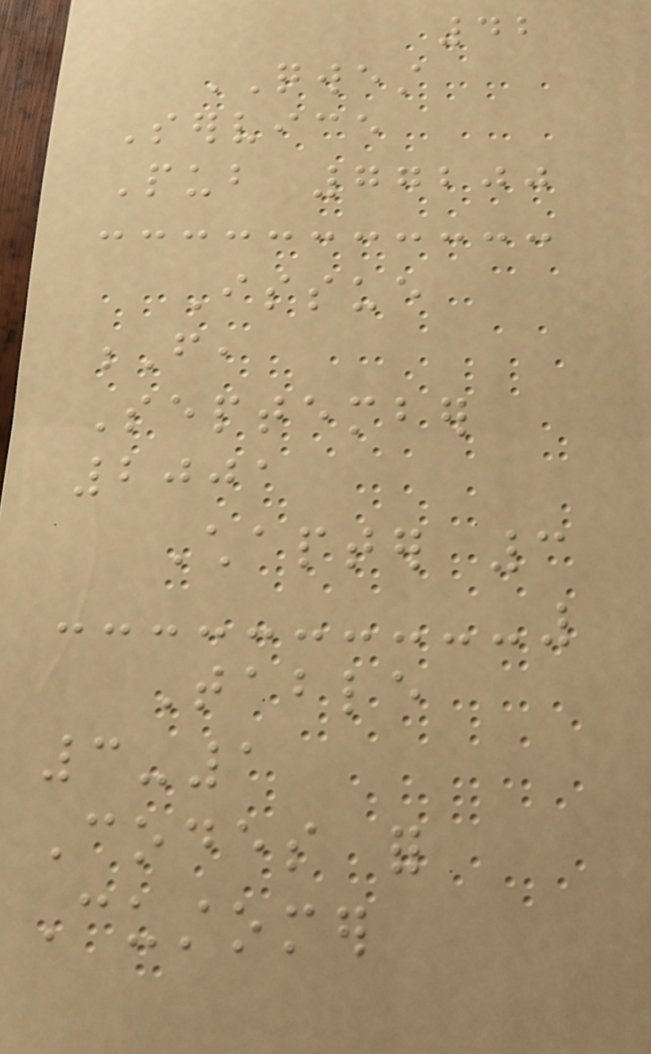42
QWEST
Service
Pub 77200
Issue
F,
September
2001
Chapter 3
Table
3-1
Codes for
Customer
